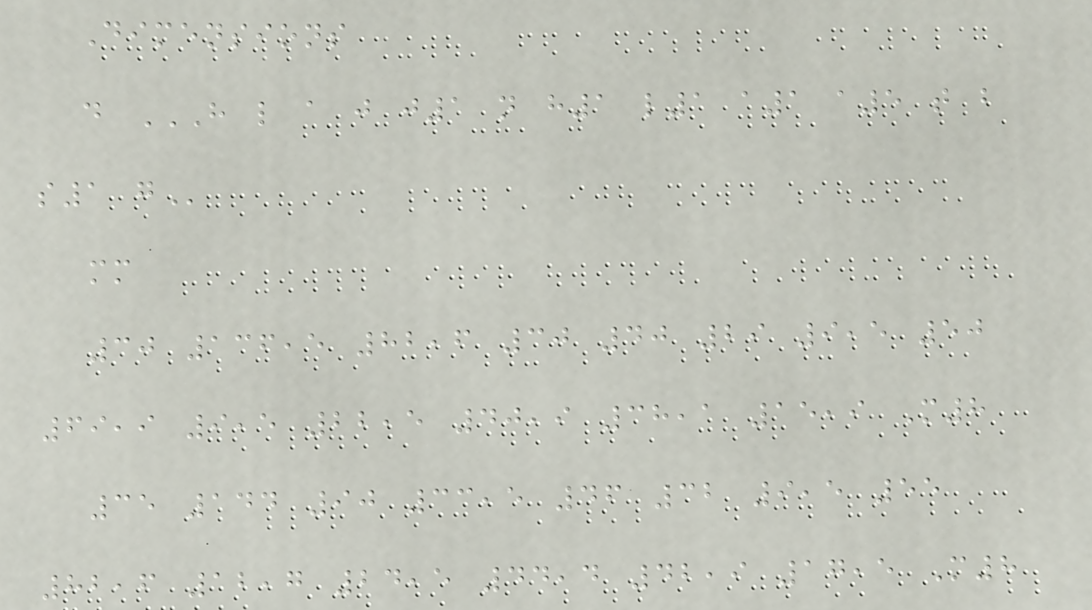Dimensions
d H L A J J1 N H1 L1 A1 A5 T B
S1 G
mm
30 136,5 82,6 30 40 29 9,5 50
69,9 9,5 22,5 40,9 38,1 15,9 M8
35 144 90 33,5 46 32 9,5 55
82,6 12,7 24,5 44,4 42,9 17,5 M8
